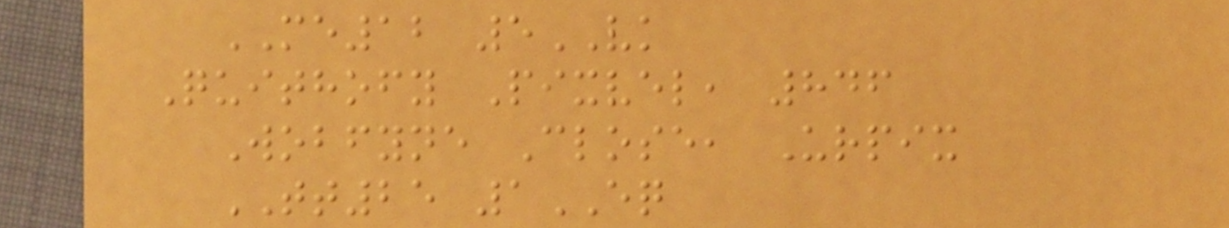ME12 5VK
Quithofy Pixvel, 846
Wobfyne Close, Urpix
TT25 1EQ
